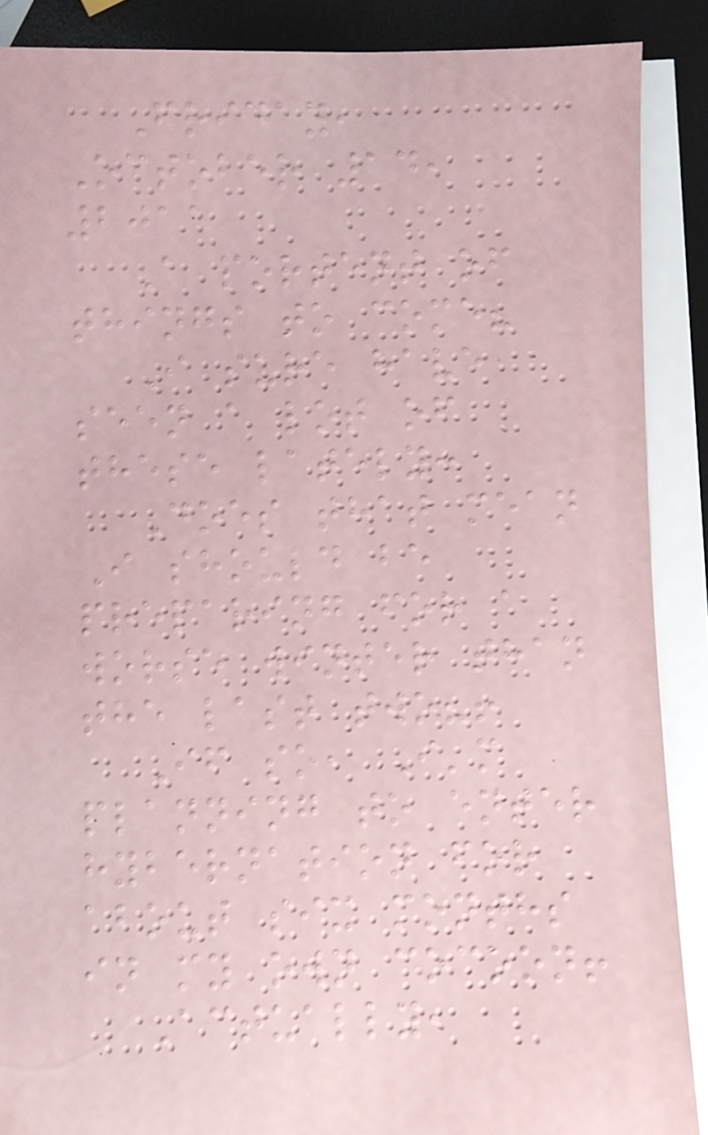Friday,
October 14,
2011
A portent of
things to come?
I sure have
seen a lot of
these lately:
Does that mean
I should be
preparing for a
worse winter than
the last two?!
If so, I'm
planning to enter
hybernation for
about six months
in my own cocoon!
Actually,
